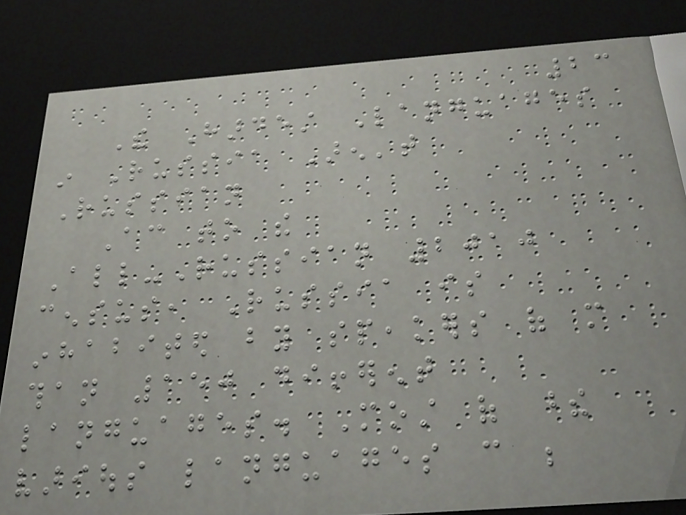23
The Hardest Languages
in Russia Aren't
Russian
According to the
All-Russian 2010
census, Russia is
inhabited by speakers of more
than 150 different
languages. Most of these
various languages can be
